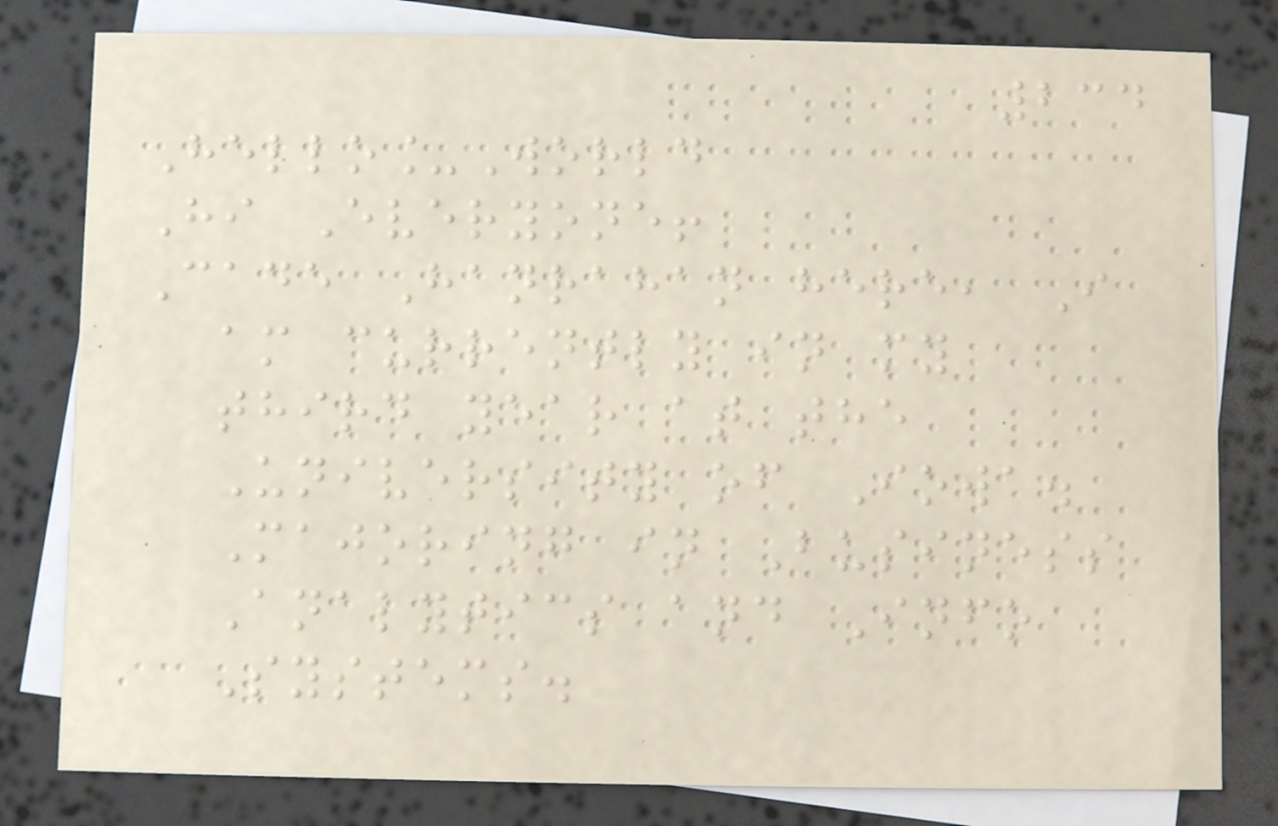234
Hello_World
Hi Everyone!
Cade Hanrahan here, I
am currently in my
third year at the
University of Iowa.
Majoring in Business
Analytics and Info
Systems.
